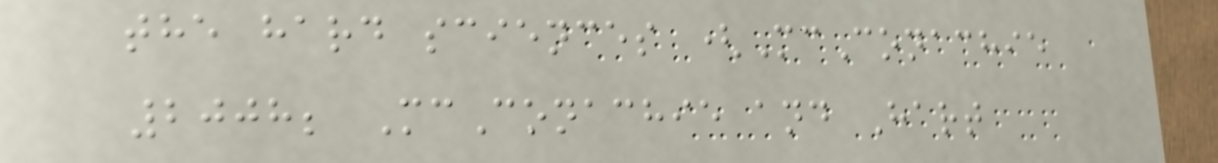the hard sciences (McConachie
2008; McConachie and Hart
